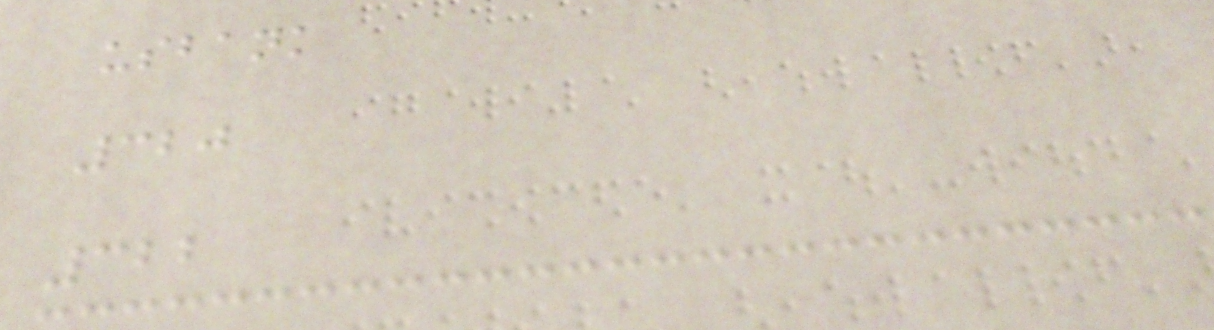usbank
320
322
